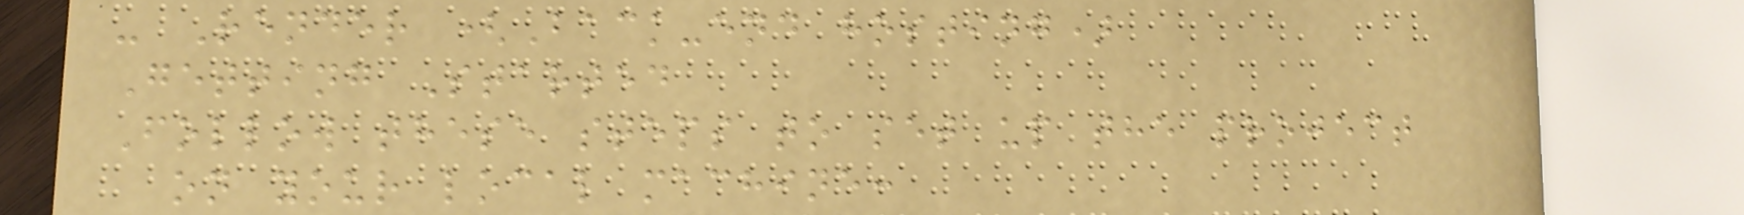- Render (Back-end hosting)
Getting Started
Follow these steps to set up the project
on your local machine:
